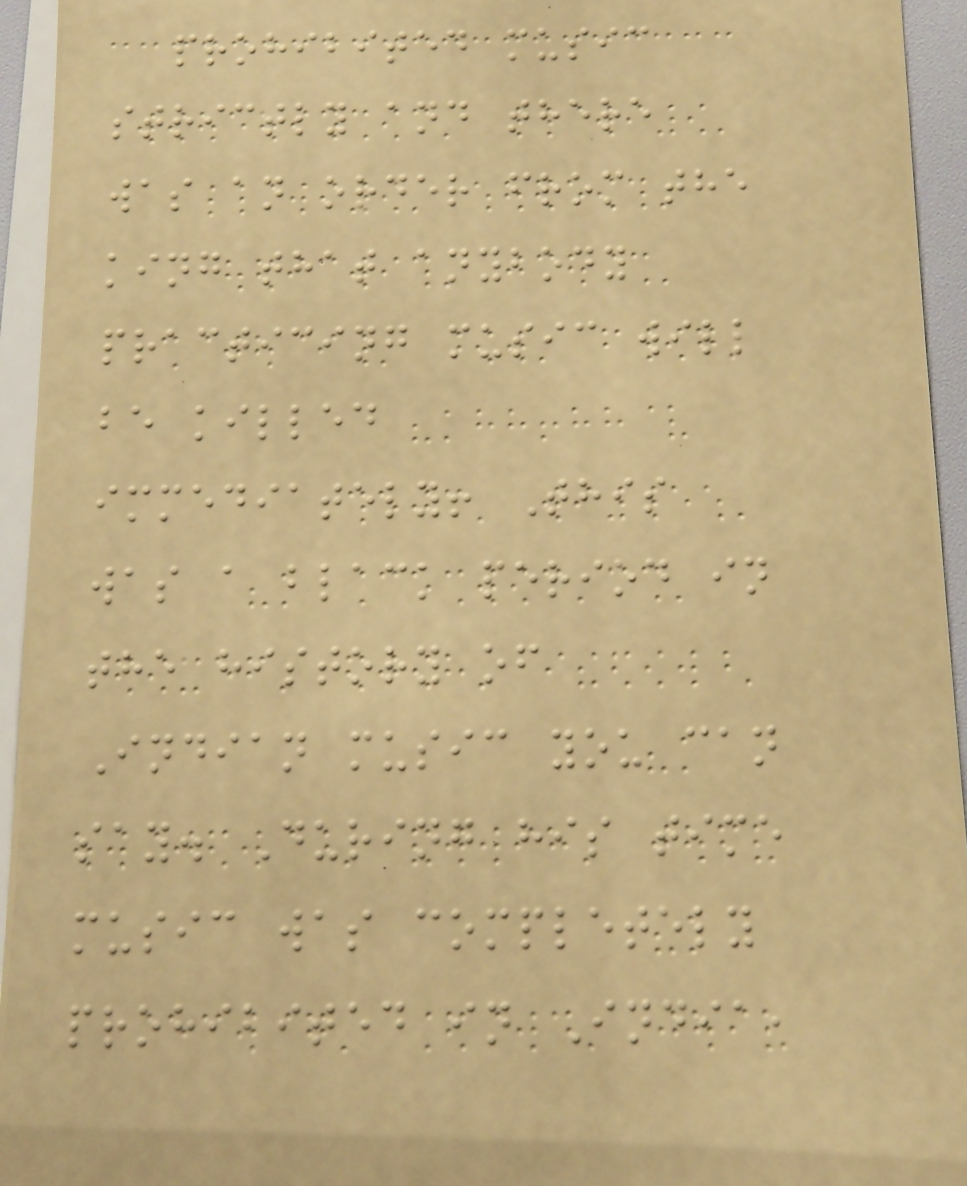prohibited music
strictly and there
was an order from the
king that anybody
practicing music will
be killed
immediately! This
was a black period in
the history of
Indian music you can
say. During his time
music was completely
prohibited in India,
